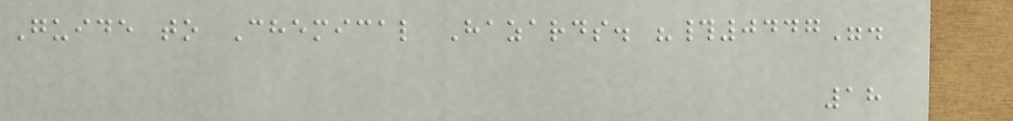Guide to Chemical Hazards. "#0447".
18
